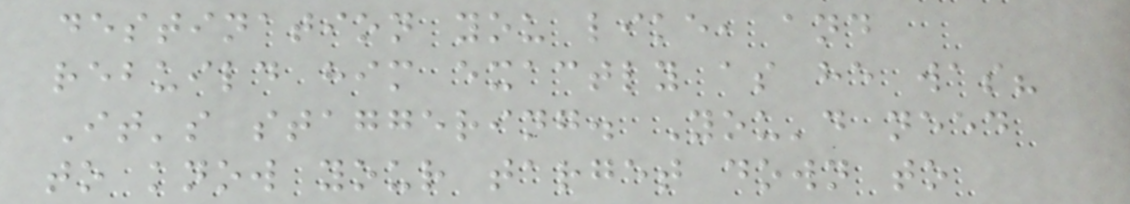destination you like, and
rebuild him exactly as he was?
It's staggering. You'd need
to know your target down to
